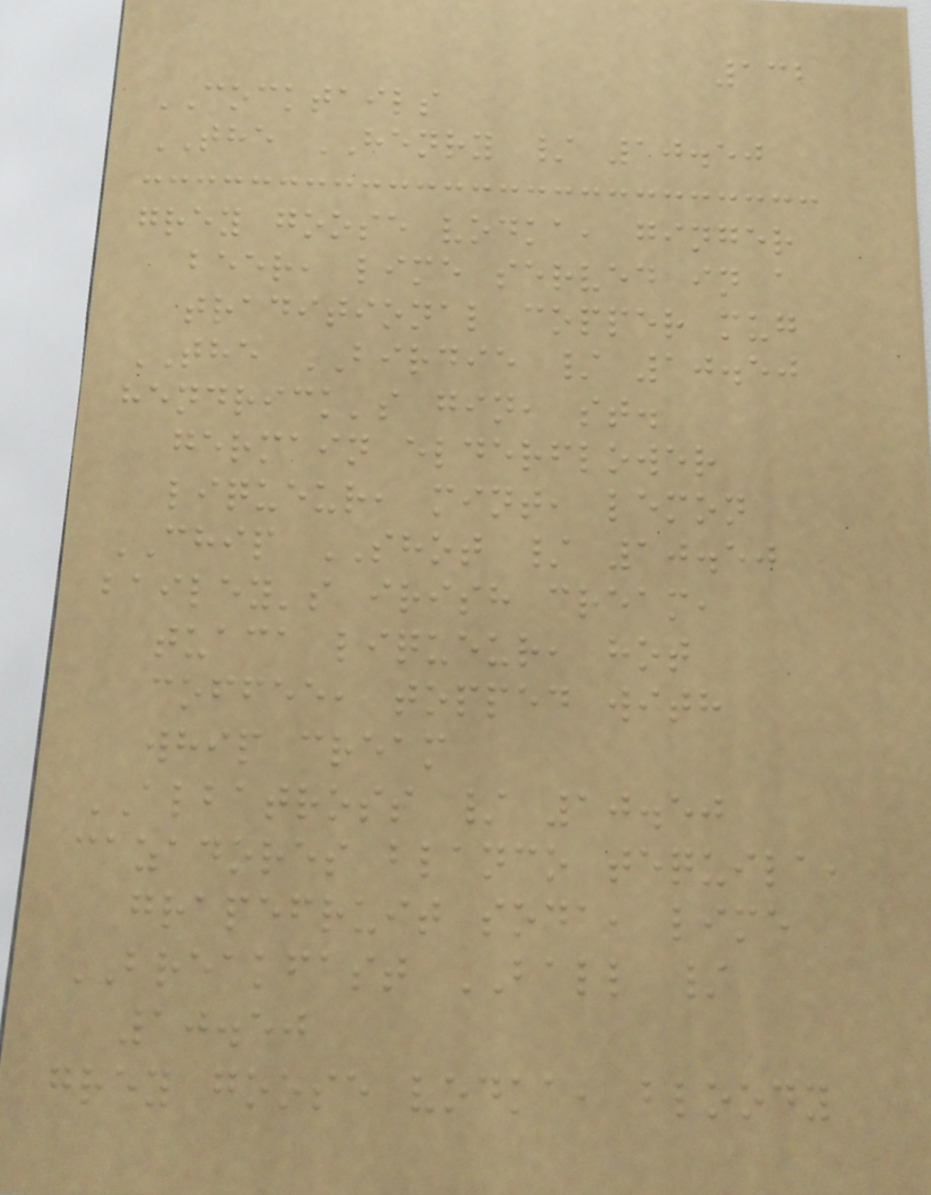132
COCKTAILS
THE HENRY / 10.50
grey goose vodka, ginger
beer, lime served in a
traditional copper mug
THE BIRDIE / 10.50
hendrick's gin, st.
germain elderflower
liqueur, mint, lemon
CHIP SHOT / 10.50
bailey's irish cream,
tuaca liqueur, hot
coffee, topped with
whip cream
ALBATROSS / 10.50
cazadores blanco tequila,
grapefruit soda, lime
BREAKFAST BALL /
10.50
grey goose vodka, bloody
